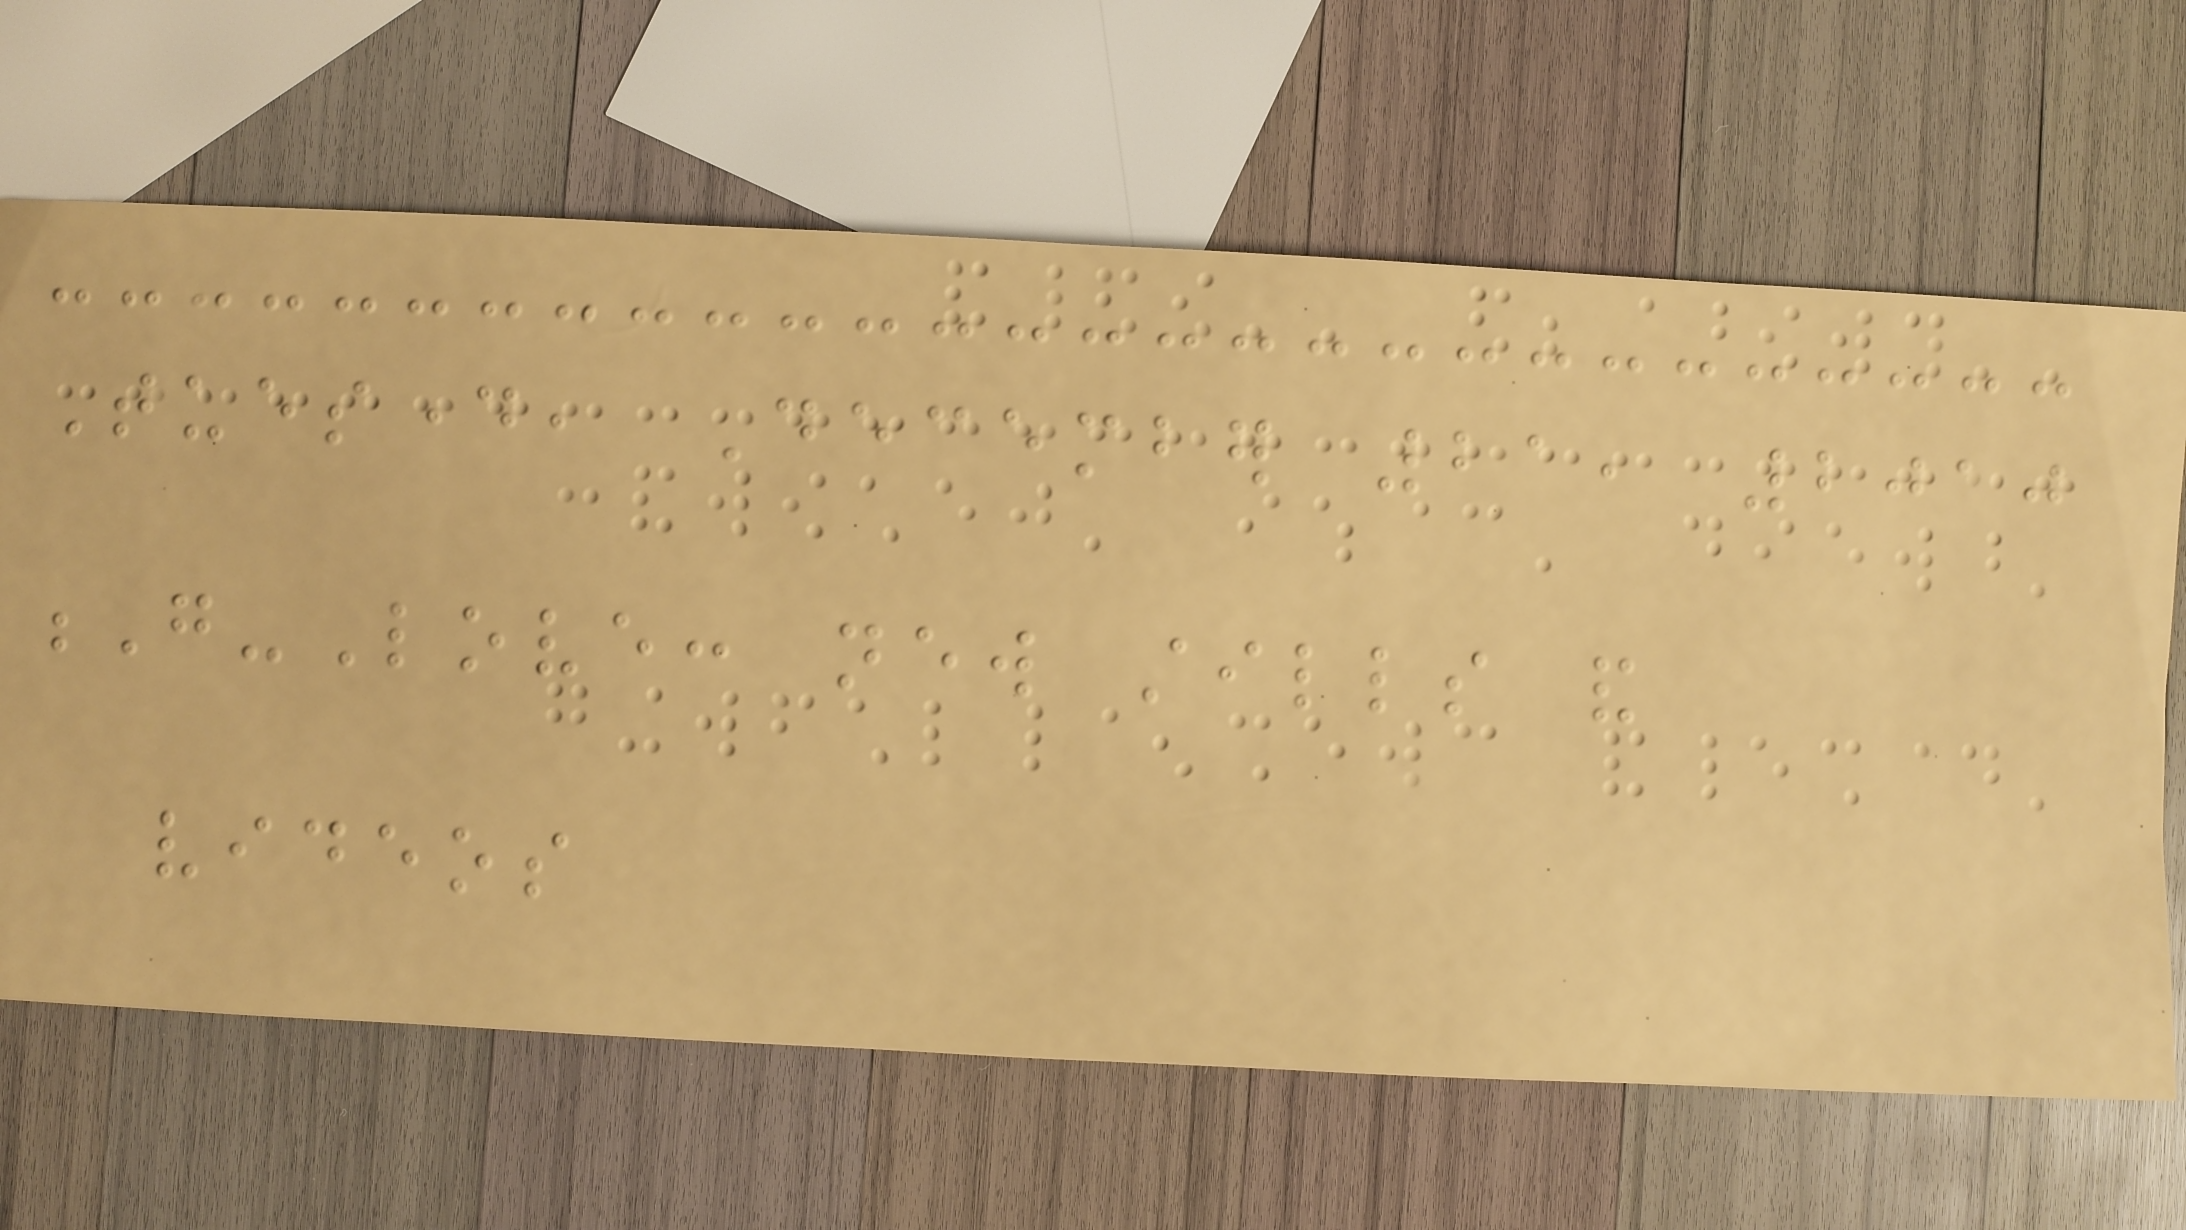Tuesday, December 21, 2010
G-Love: new stills and
videos
